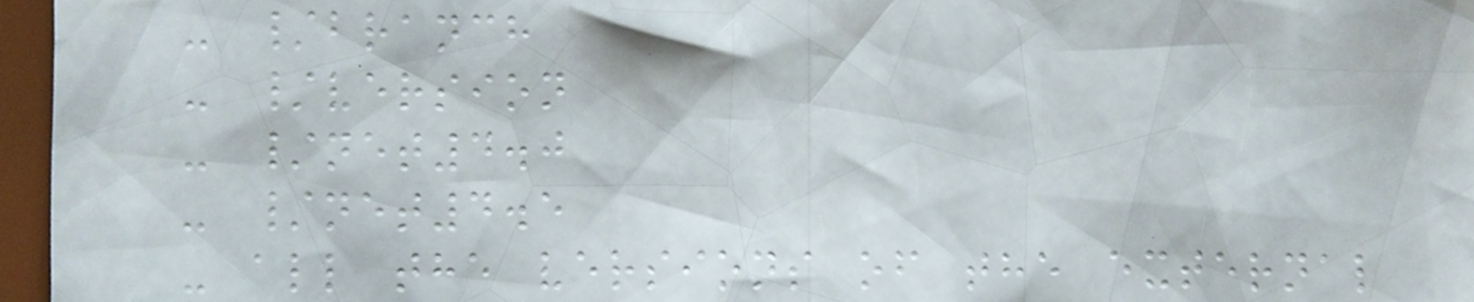- /branch
- /version
- /net4.0
- /net4.5
- all the versions of the external
